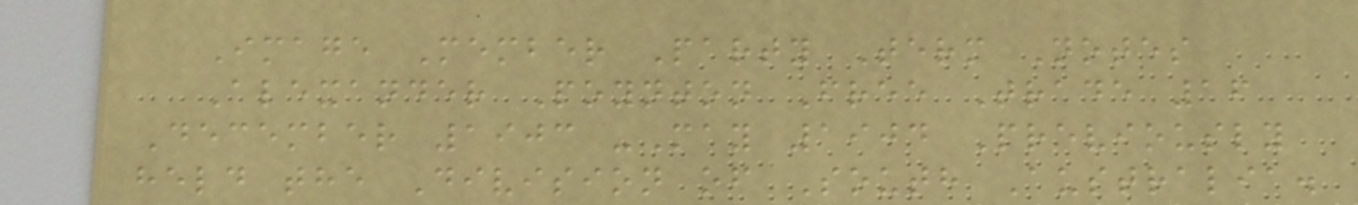Image Member Party Term Notes
Alexander Poynton Free Trade 16
December 1903 -May 1904 Previously
held the Division of South Australia.
